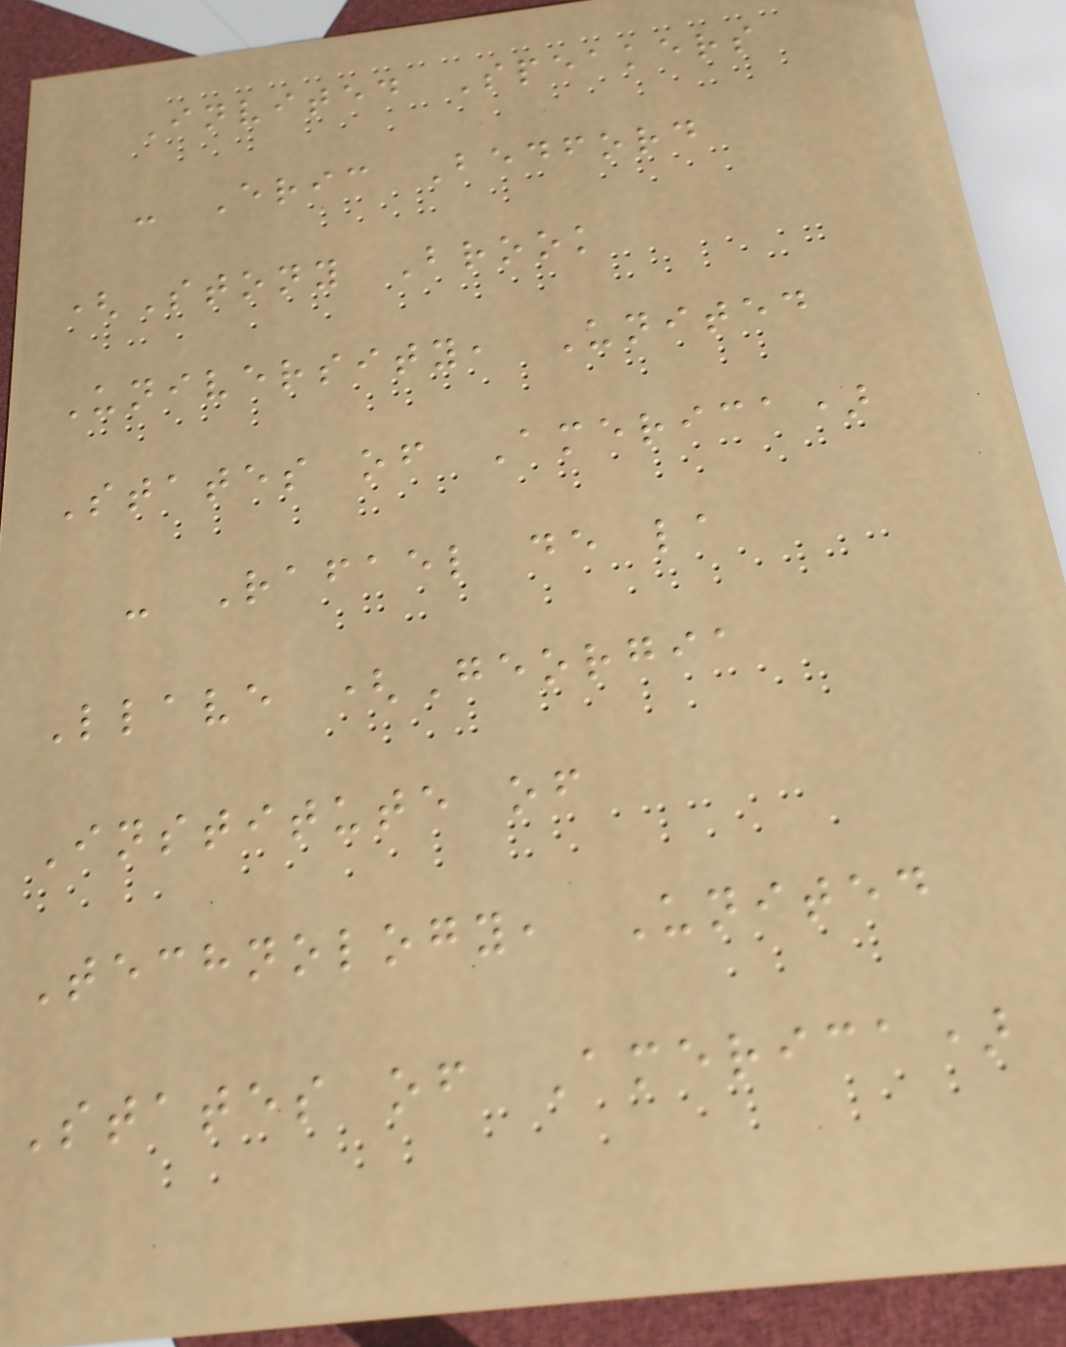Invited Speakers
- Eric Bedford
(Stony Brook
University, United
States of America)
- Rafael de la
Llave (Georgia
Institute of
Technology, United
States of America)
